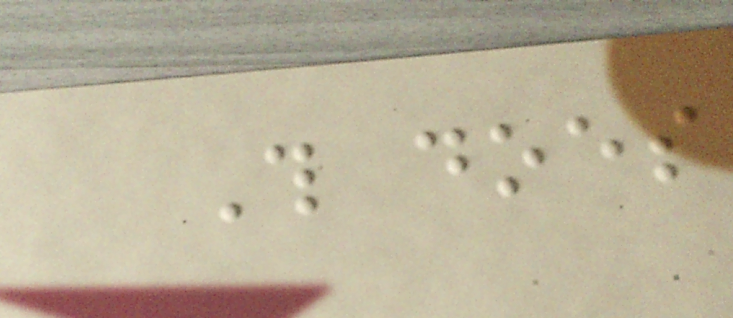This does
